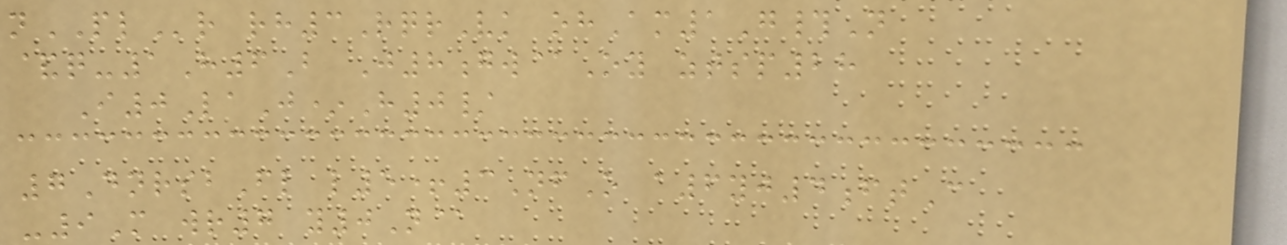nPLr rh3RqrVk ohAm1G#N
&q-1H6B J8gw@Oy ztsp28
I0LaJ*H0/
7DnrsbFl l5+3NfO a6yj4ftC
-9M wr7 y0N@
